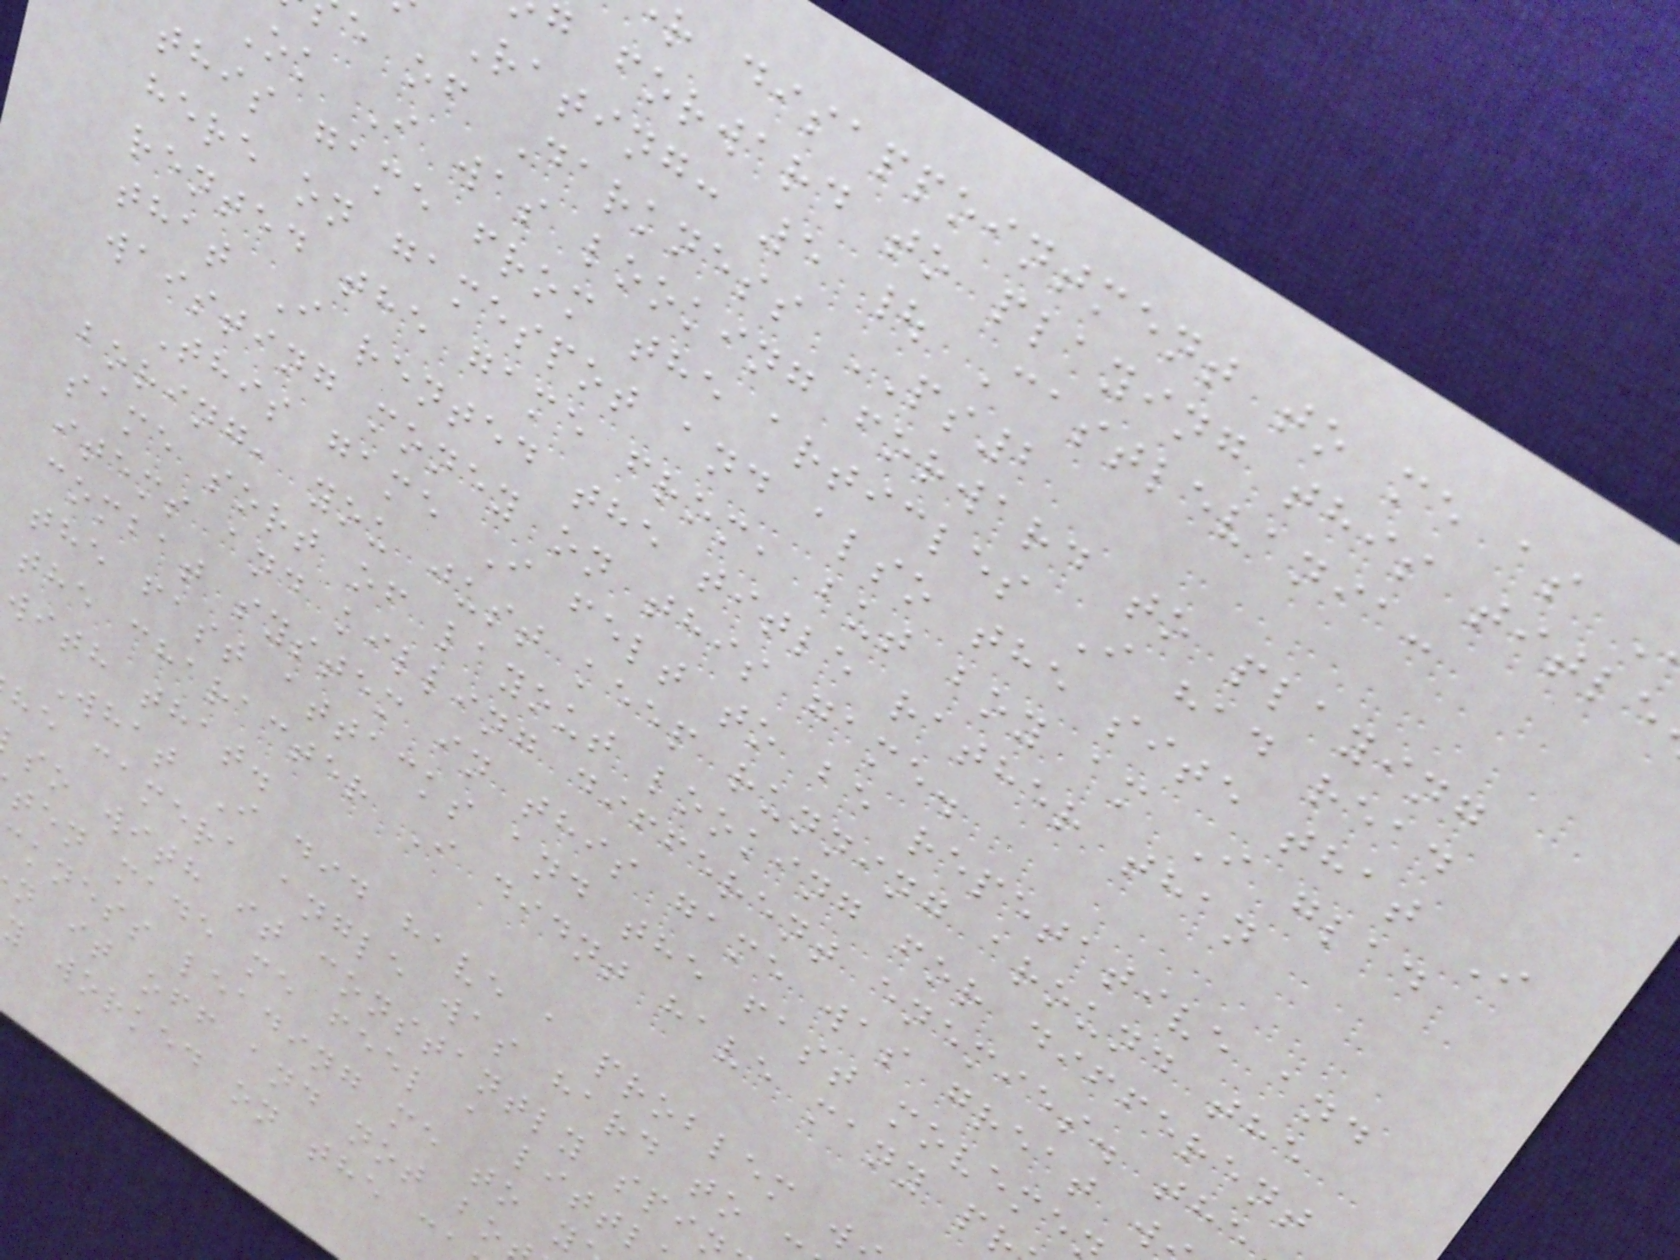r disappointment to me as
g forward to playing this title
Rating: 5 | Castlevania:
e of Darkness PS2
Ok I was looking forward to playing
this game from the articles I had read
here on gamespot and also the site that I
rented the game from, but boy am I glad
that I rented the title rather than
waisting money on this game.
This game I felt to be repetative and
boring, you just keep running around the
same sort of layout looking for different
items and killing different enemies. the
combat system in this game was great w
the fast attacks and the fast moveme
the character I didnt have many p
with that.
What I did have a problem w
he camera angle was hard to
so with it constantly spi
ten made me feel a littl
kness leading me to y
n it off and not bo
y worked on the c
